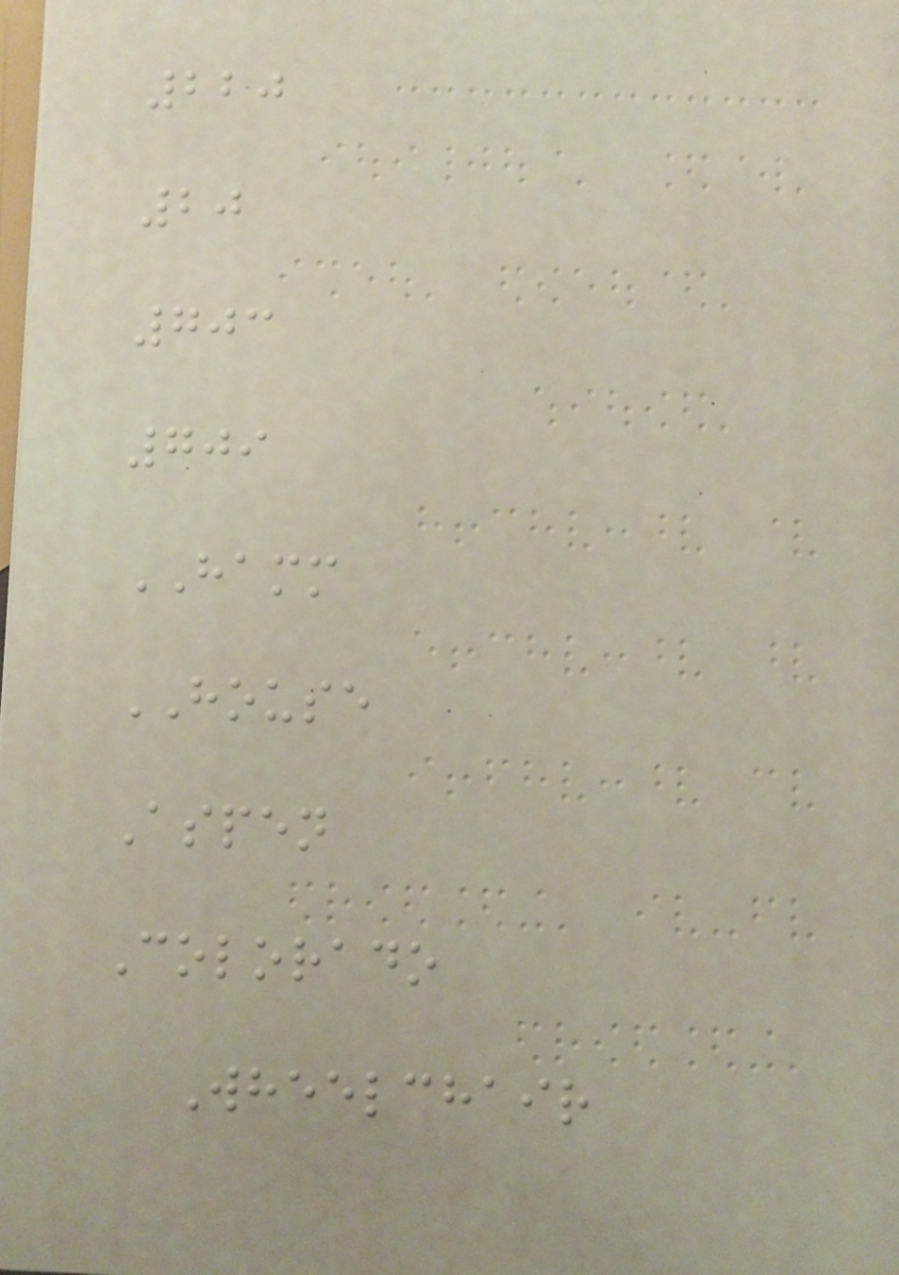220
20
703
709
HAMM
HOUSE
Aspen
Colorado
Wheelchair
